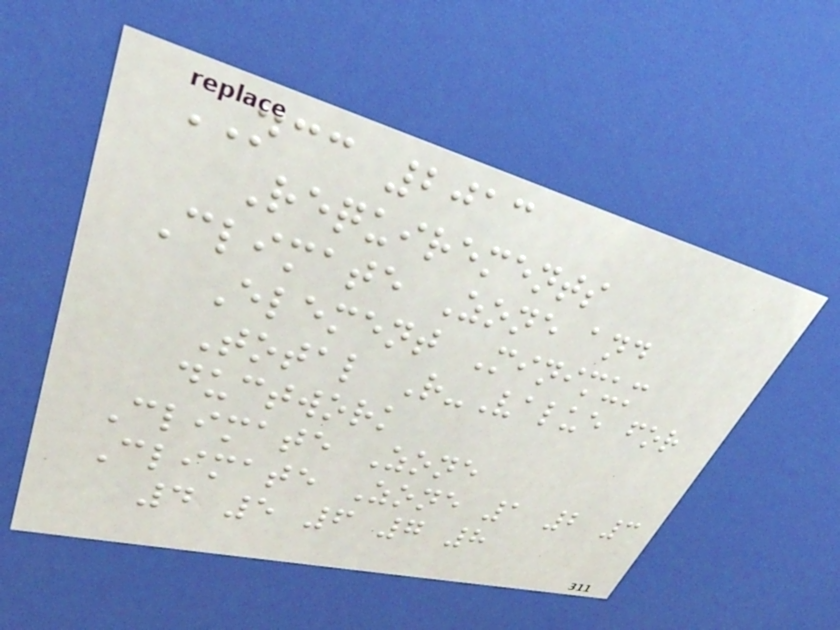NCC 2013
Requirements
Climate Zone and
Element Minimum
Total R-Value for
ductwork
Climate Zone
Climate Zone 1 2 3
4 5 6 7 8
